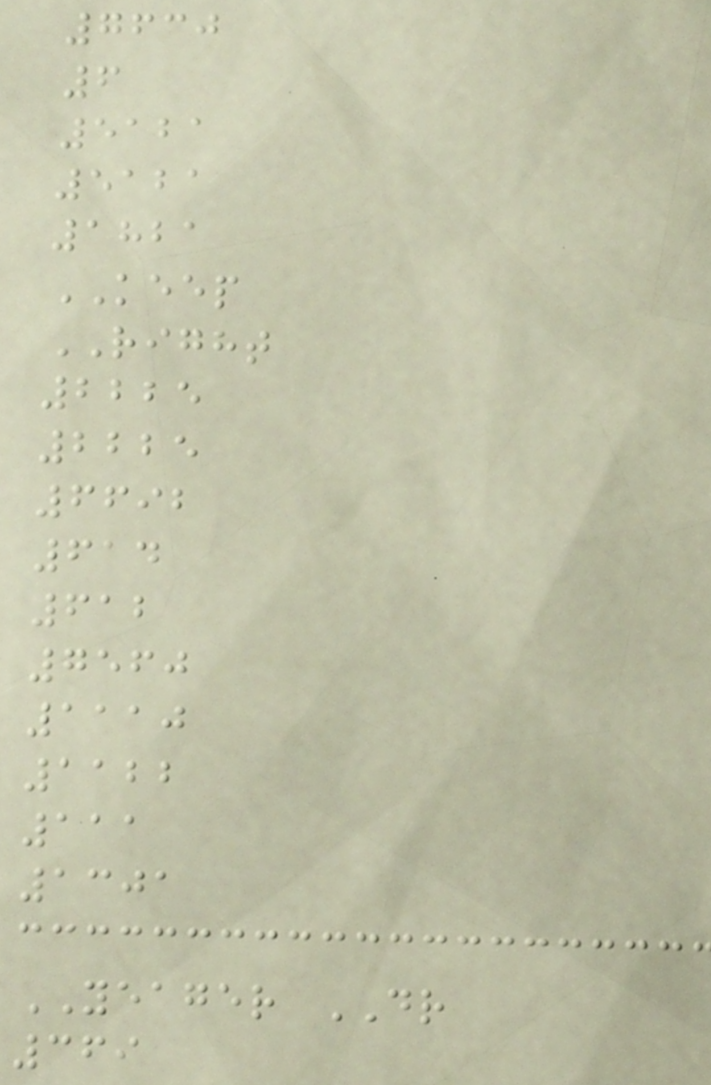7630
6
5121
5121
1821
KEEP
RIGHT
2225
2225
6692
614
612
7560
1110
1122
111
1301
YEAGER DR
369
